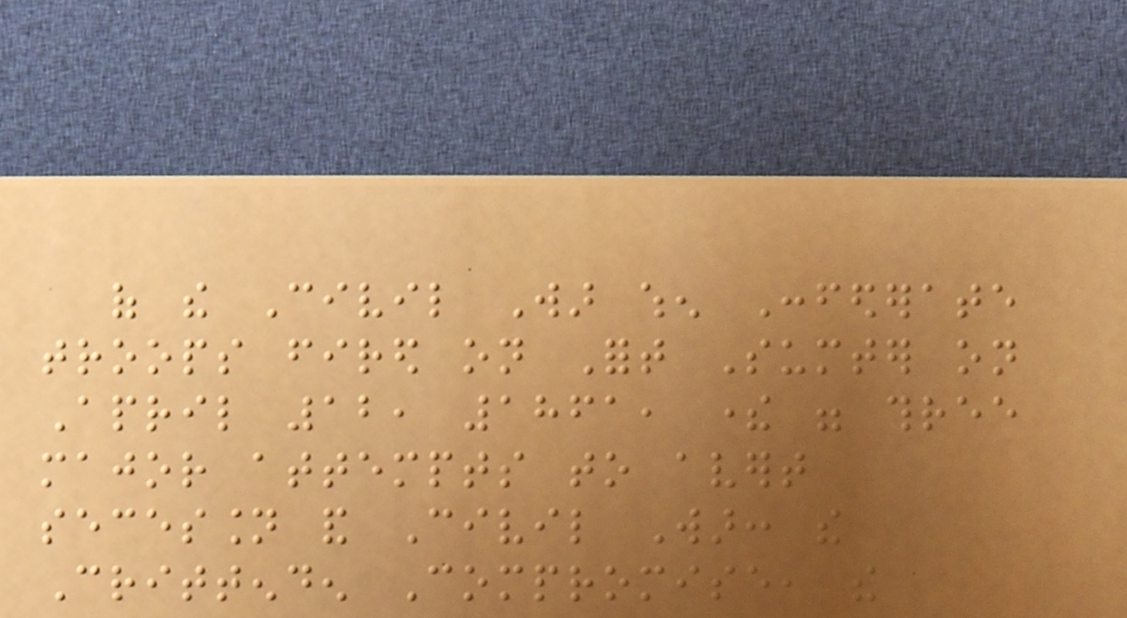of the Civil War when Confederate
troops fired on Fort Sumter on
April 12, 1861, there were three
major attempts to avert
secession and Civil War: the
Crittenden Compromise, the
